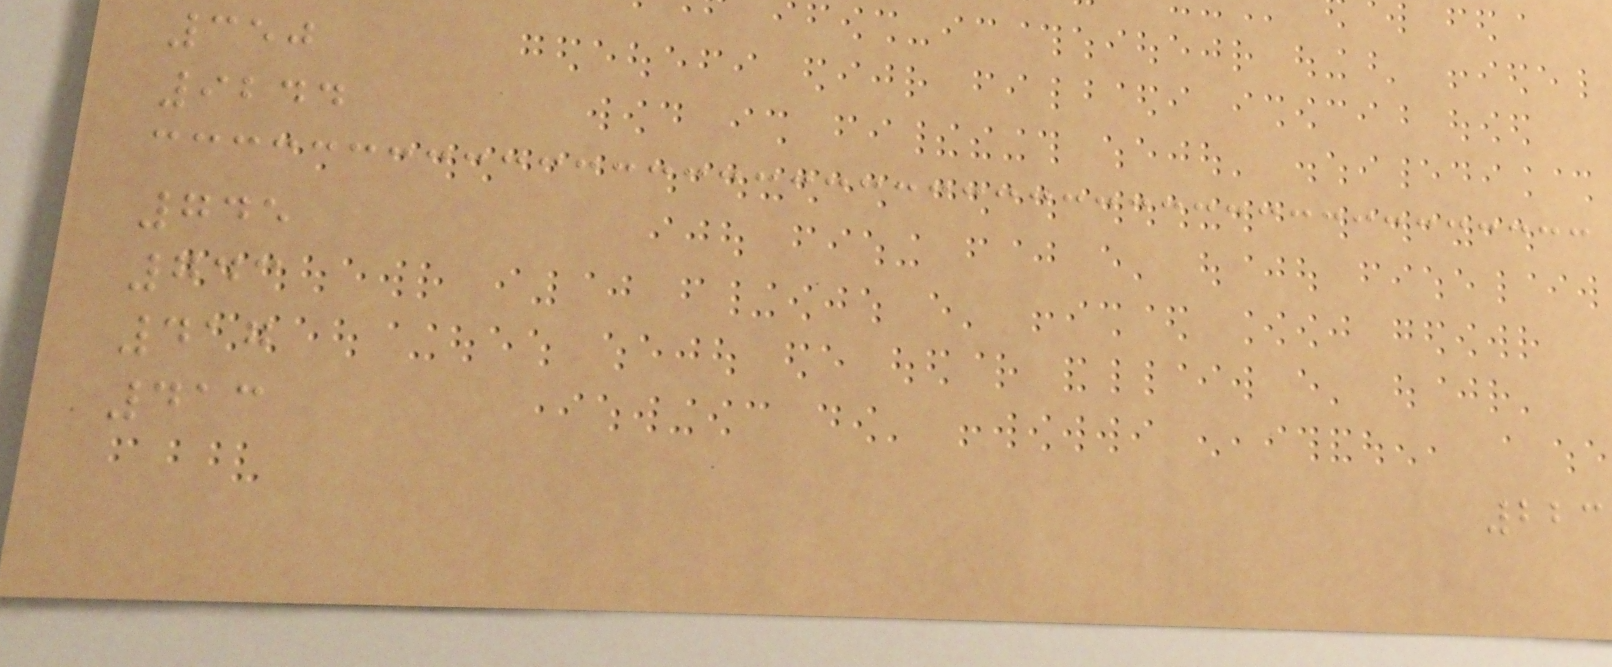350
9244
745
743
417
413
223
